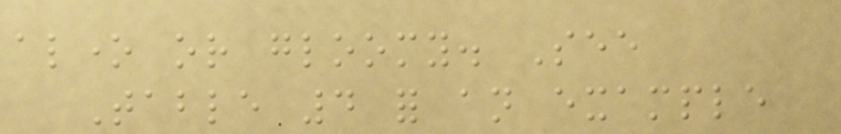alone or gloomy. See
Table 4 for an example
